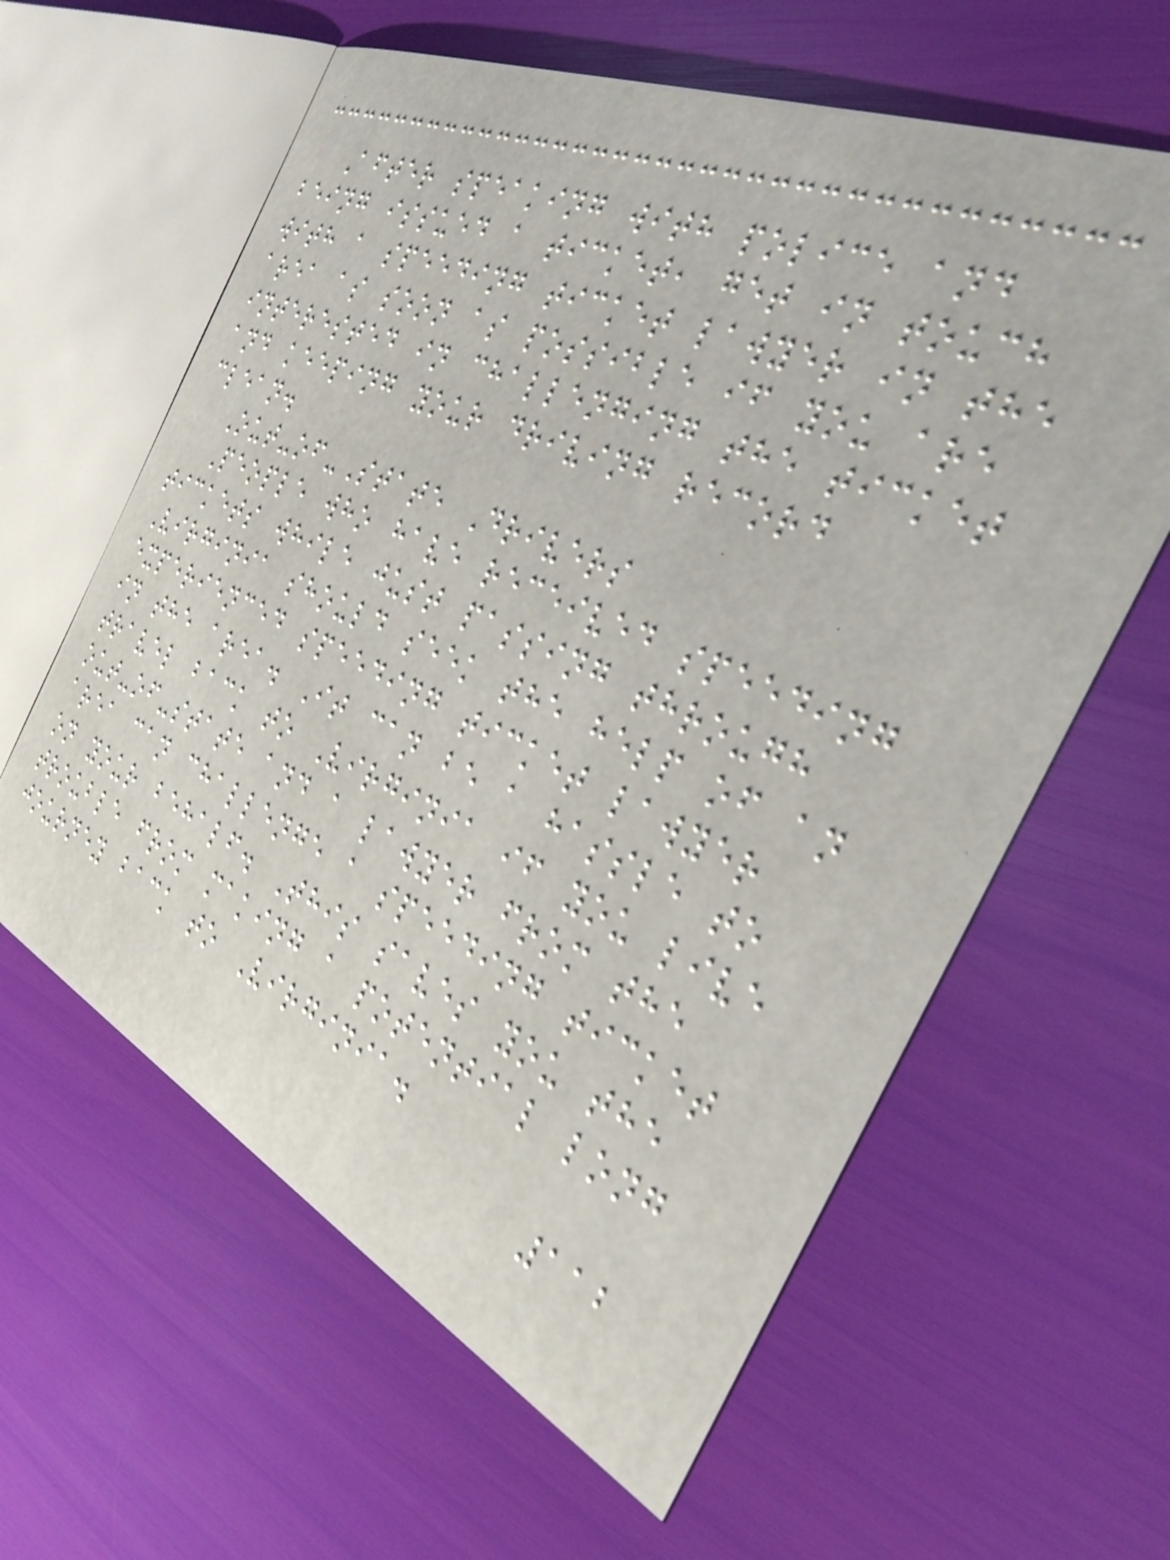After speaking with police and
being issued a ticket, get in touch
with a speeding ticket lawyer in the
area as soon as possible if you are
interested in challenging the ticket
and keeping your driving record
clean.
Out-of-State Drivers
People who have received speeding
tickets while just passing through
Virginia should seek the help of an
experienced speeding ticket lawyer
in the area. It can be a hassle to
travel back to Virginia if you live
out-of-state and a lawyer from the
area can challenge a speeding ticket
on your behalf. This saves you the
trouble from making a potential long
journey back to Virginia.
112
